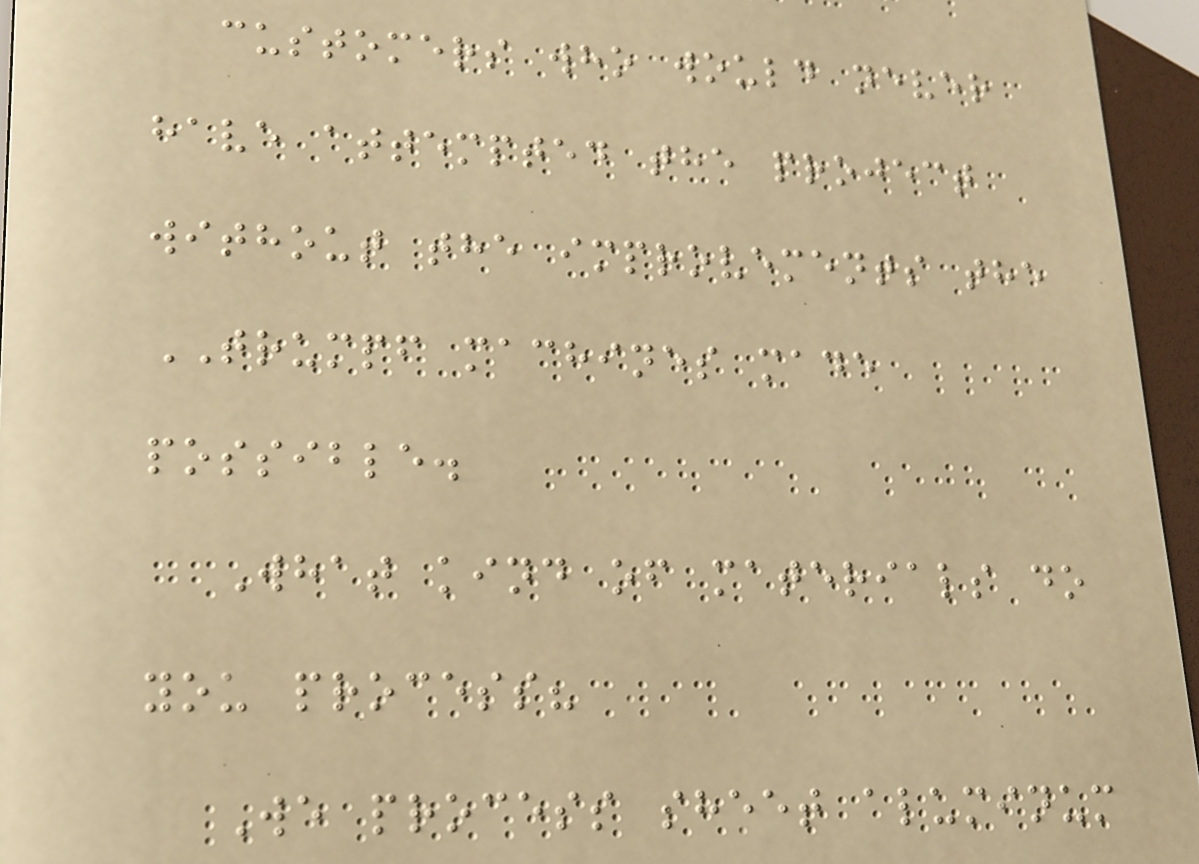customers who would never
have attempted the project
without the improvements the
TRUMPF machines made
possible.
What kind of materials do
you process?
We process sheet aluminum
